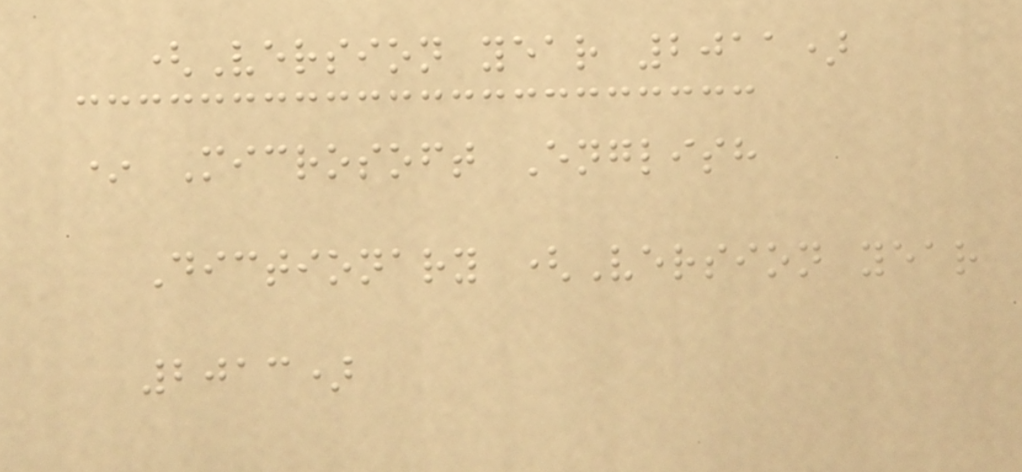(Version year 2011)
* Microsoft English
Dictionary (Version year
2013)
